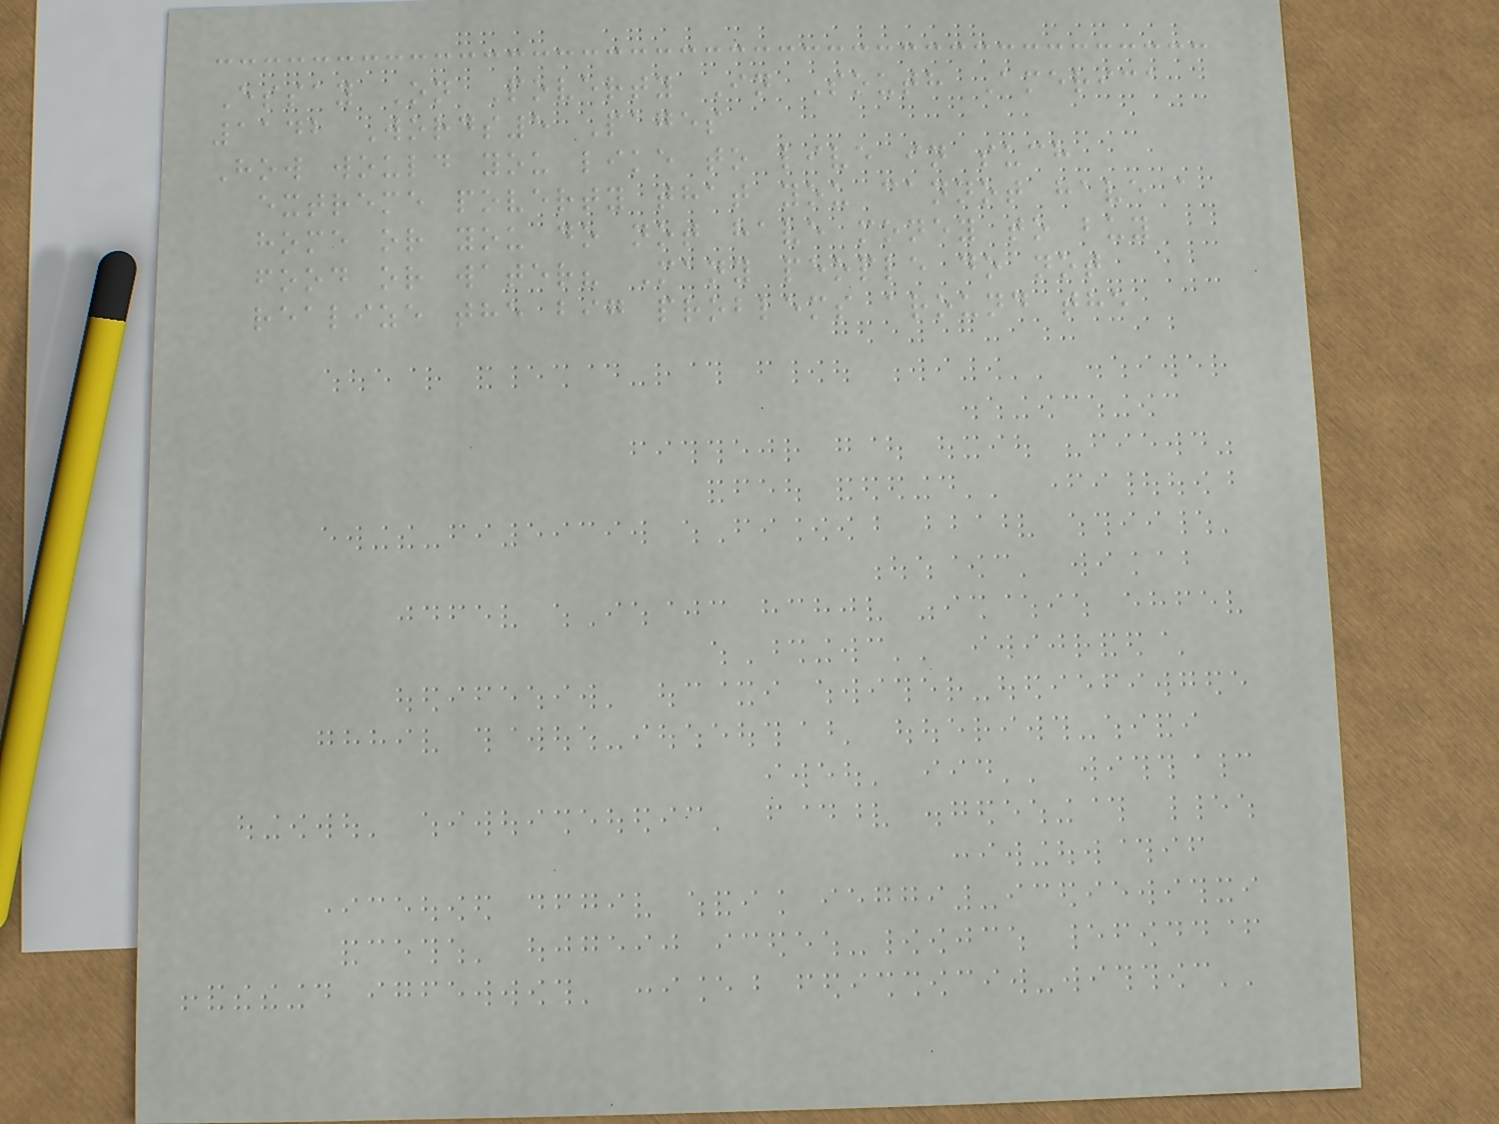Essay On Poverty In South America
1142 Words5 Pages
How would you like to live in such
extreme poverty that you cannot have a
home or you do not have money to buy
food or water? Many people do not
realize the big problems around the
